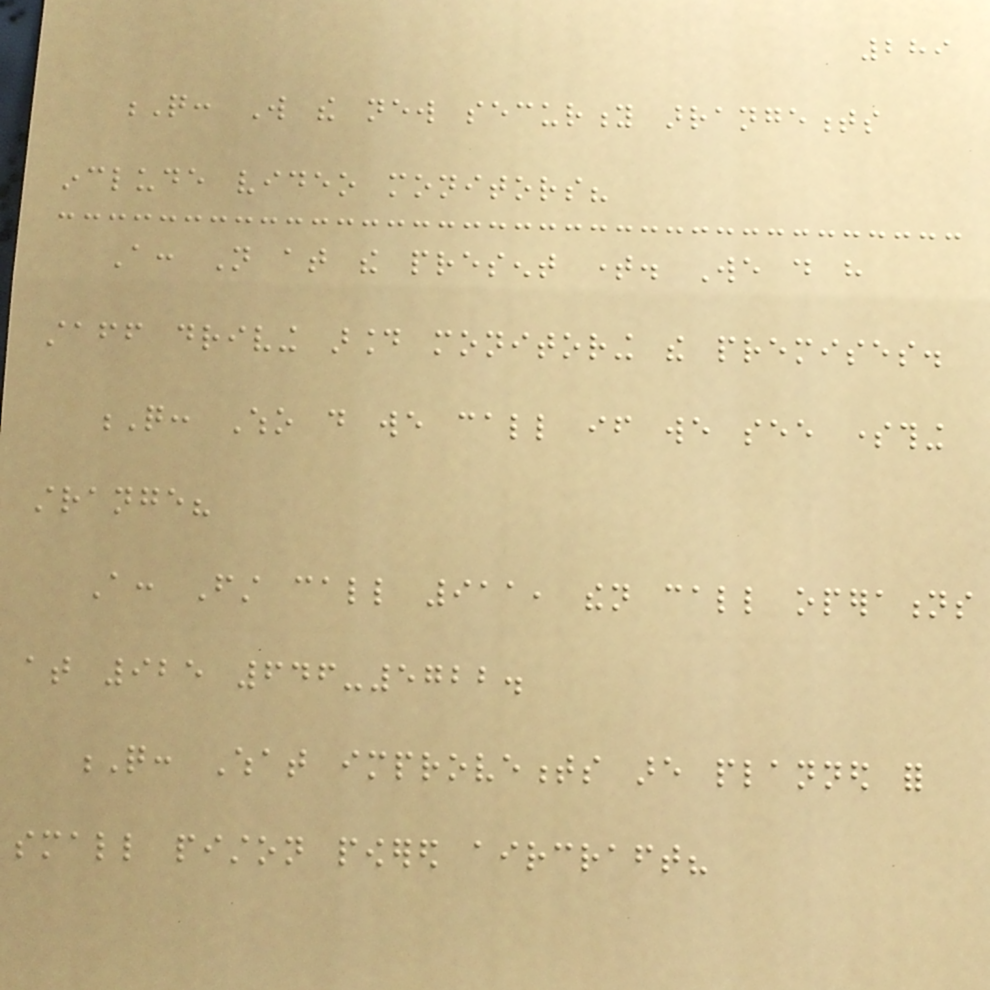289
Q: Will the new security arrangements
include video monitors?
A: Not at the present time. We do have
staff driving around monitoring the premises.
Q: Who do we call if we see something
strange?
A: First call 911, then call operations
at 925 646-5722.
Q: What improvements are planned for
small piston powered aircraft?
